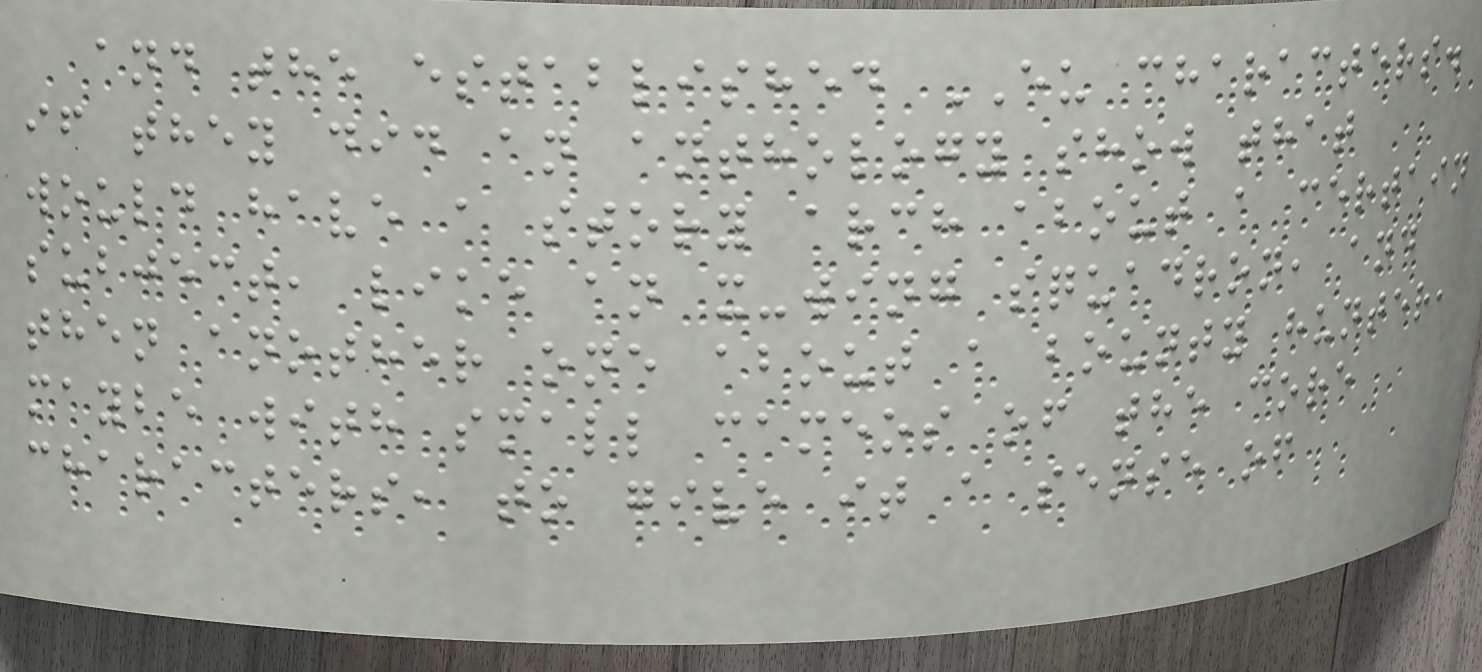and the established EU characters.
if they did an anthology show that
would have a story arch about a certain
subject, like an x-wing squadron, and
then another one about a bounty hunter,
maybe with small cameos of the core
characters, to give it a sense of
